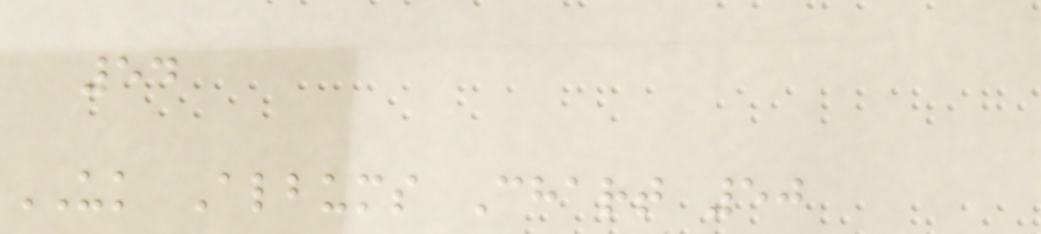54
UK Albums Chart 50
